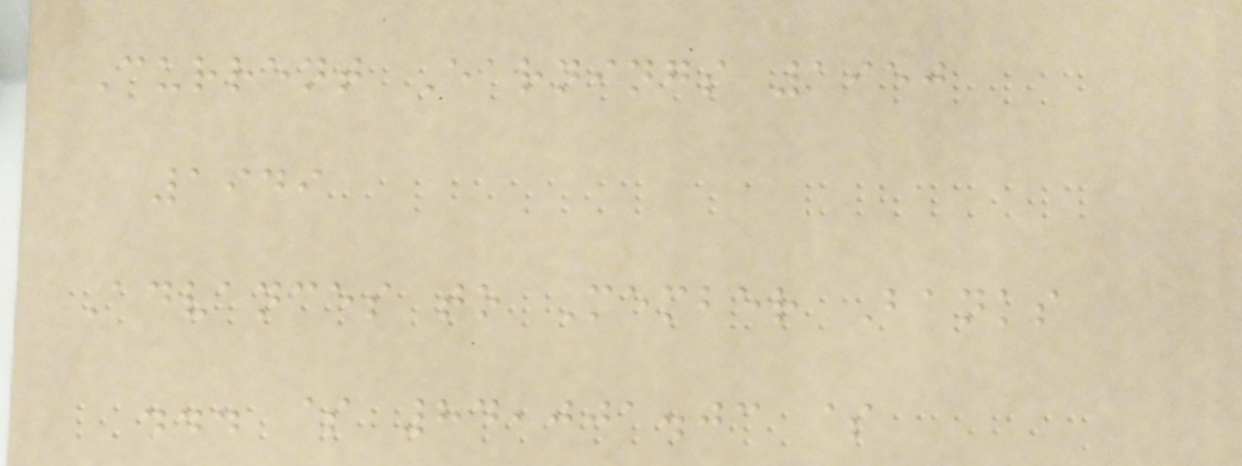Current Earnings 1950
1949
Advances to Member Banks
... $ 84,001.03 $
